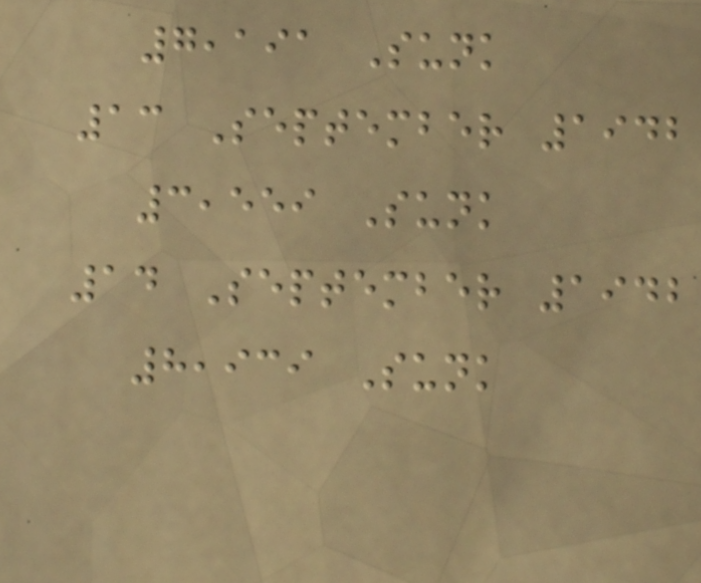7,191 Sunk
13 September 1942
3,559 Sunk
14 September 1942
8,939 Sunk
